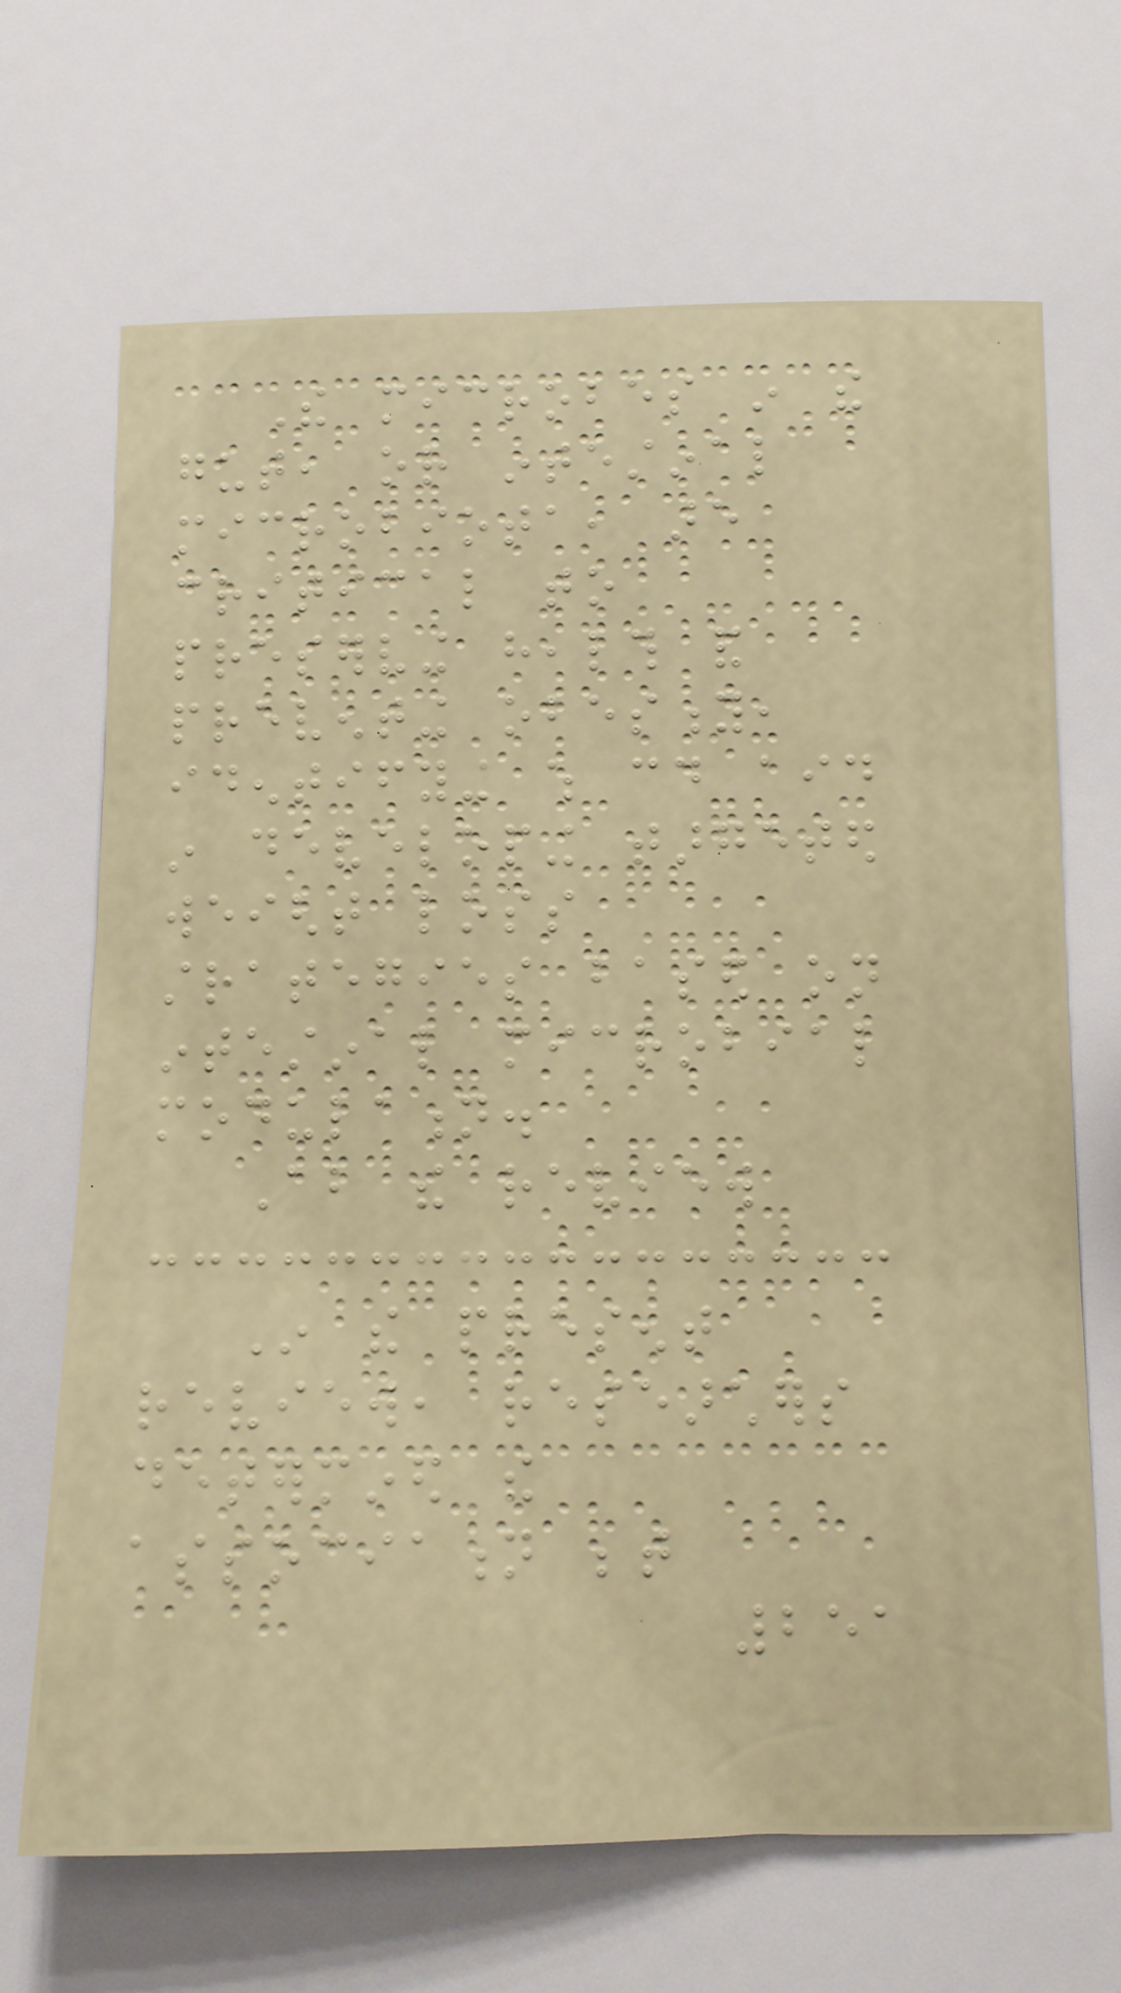The microbes in the
gut, or intestinal
microbiota, are
critical to
preserving health and
preventing obesity,
identifying which could aid
in developing targeted
weight loss
strategies based on
intestinal microbial
modulation.
About the review
In the present
review, researchers
determined the
association between
251
